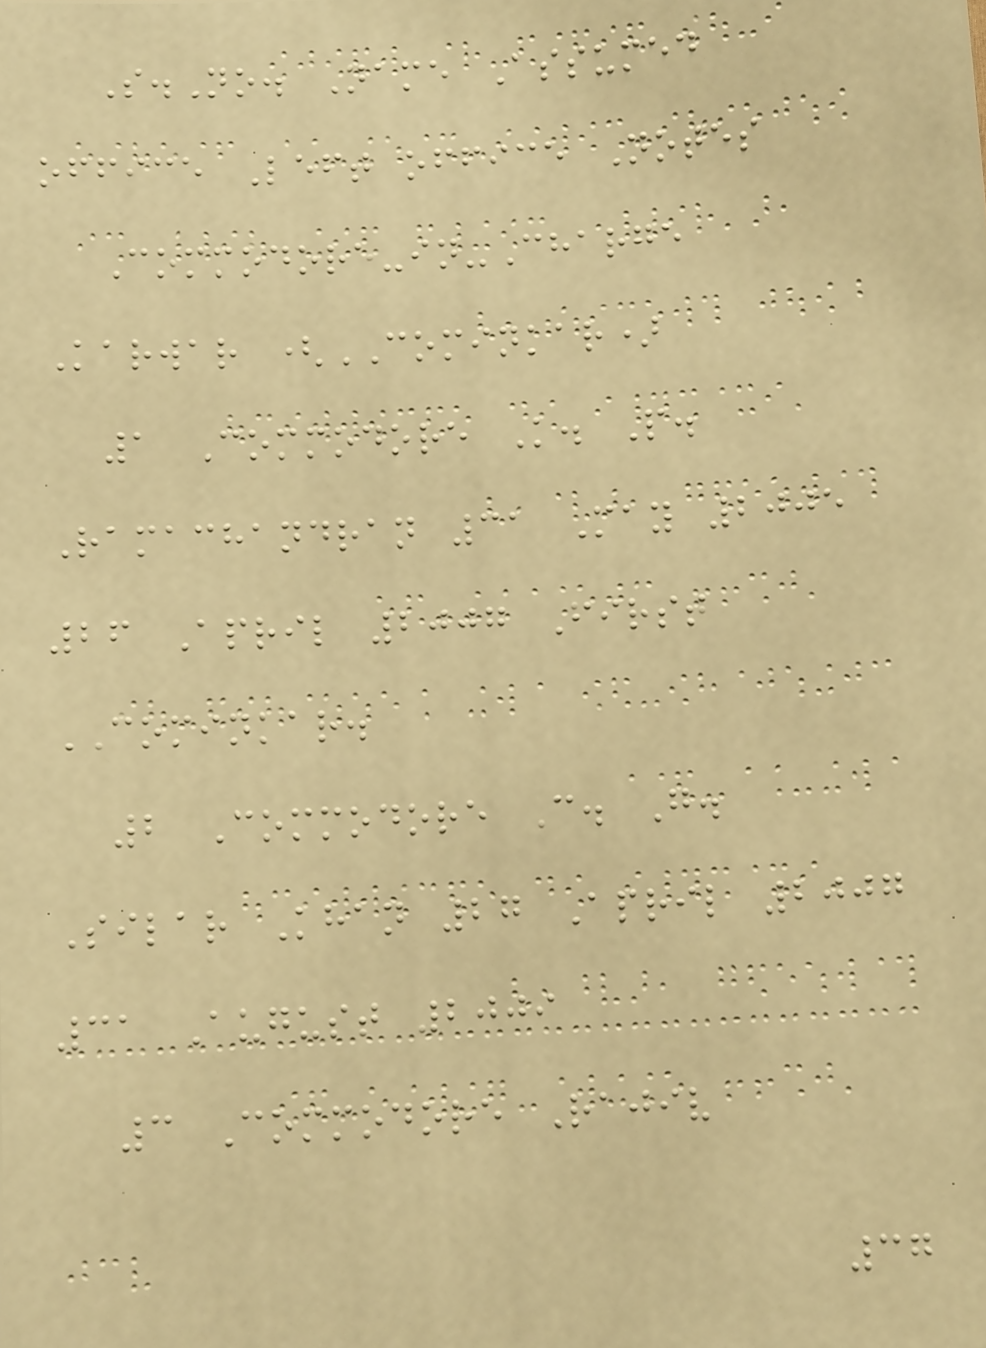S.No. Name Assumed
office Left office Notes
Commodore-in-Charge
Karwar (COMINKAR)
1 Commodore K. P.
Ramachandran 31 May 2005
26 April 2007 First
COMINKAR.
2 Commodore C. G.
Silar Khan 27 April 2007
31 August 2009
3 Commodore Rajiv
37
